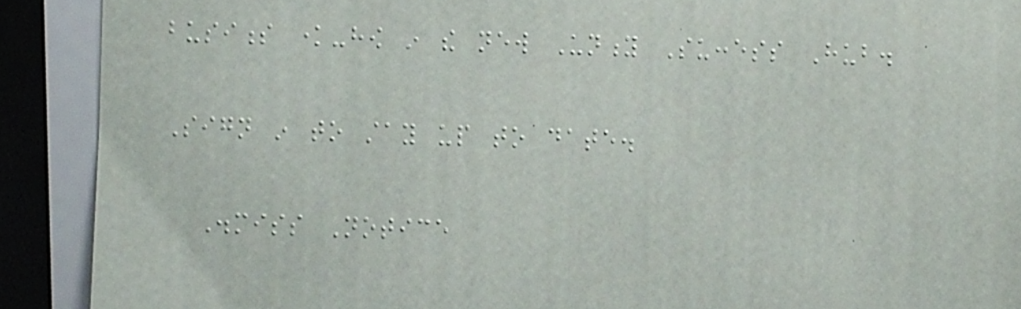business know-how in the new Unity Success Hub.
Sign in to stay up to date.
Dismiss Notice
